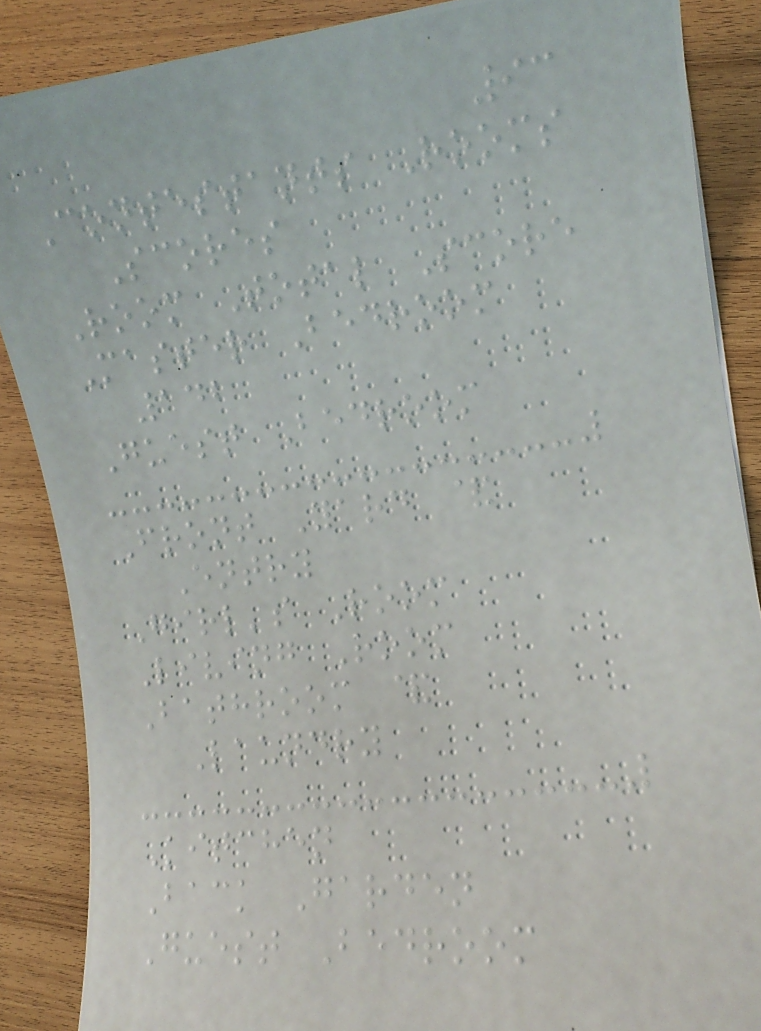93
Contestants Rooms
Scores
Room Total Score
Master Bedroom
142
Guest Bedroom
Front Yard &
Entry
Girl's Room
Living Room
Bathroom &
Laundry
Kitchen
Back Garden
Guest Bedroom
